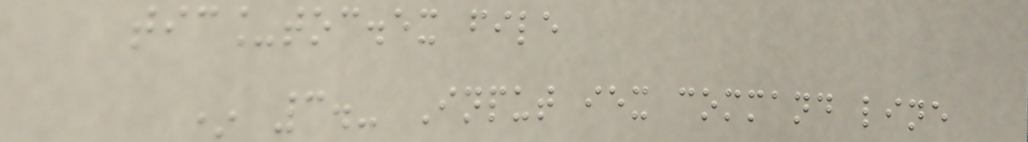tic_toc.ex file
* 3.- Input iex command line
